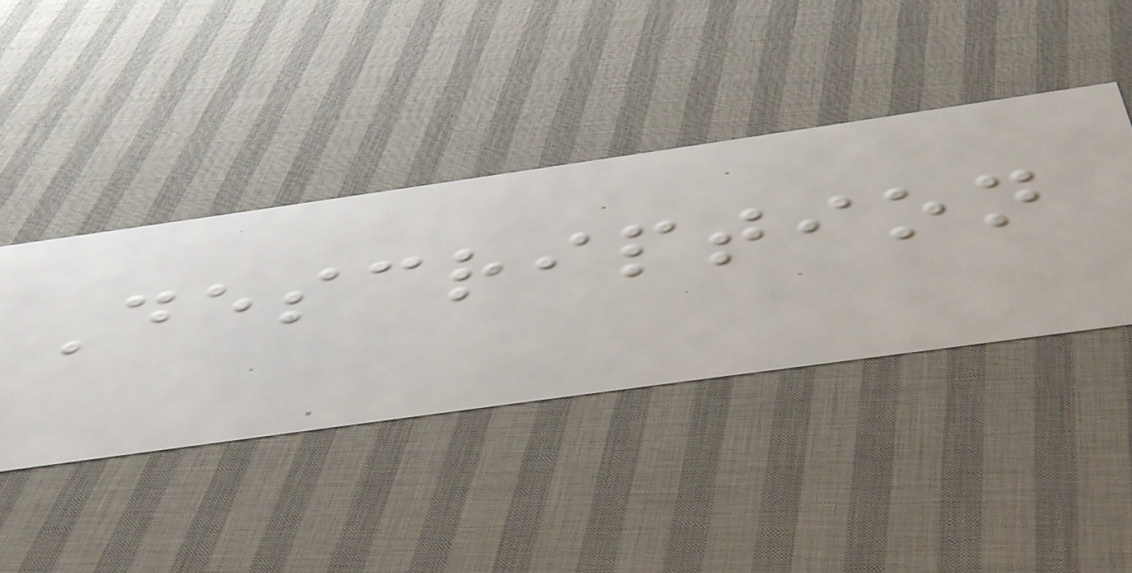Description
